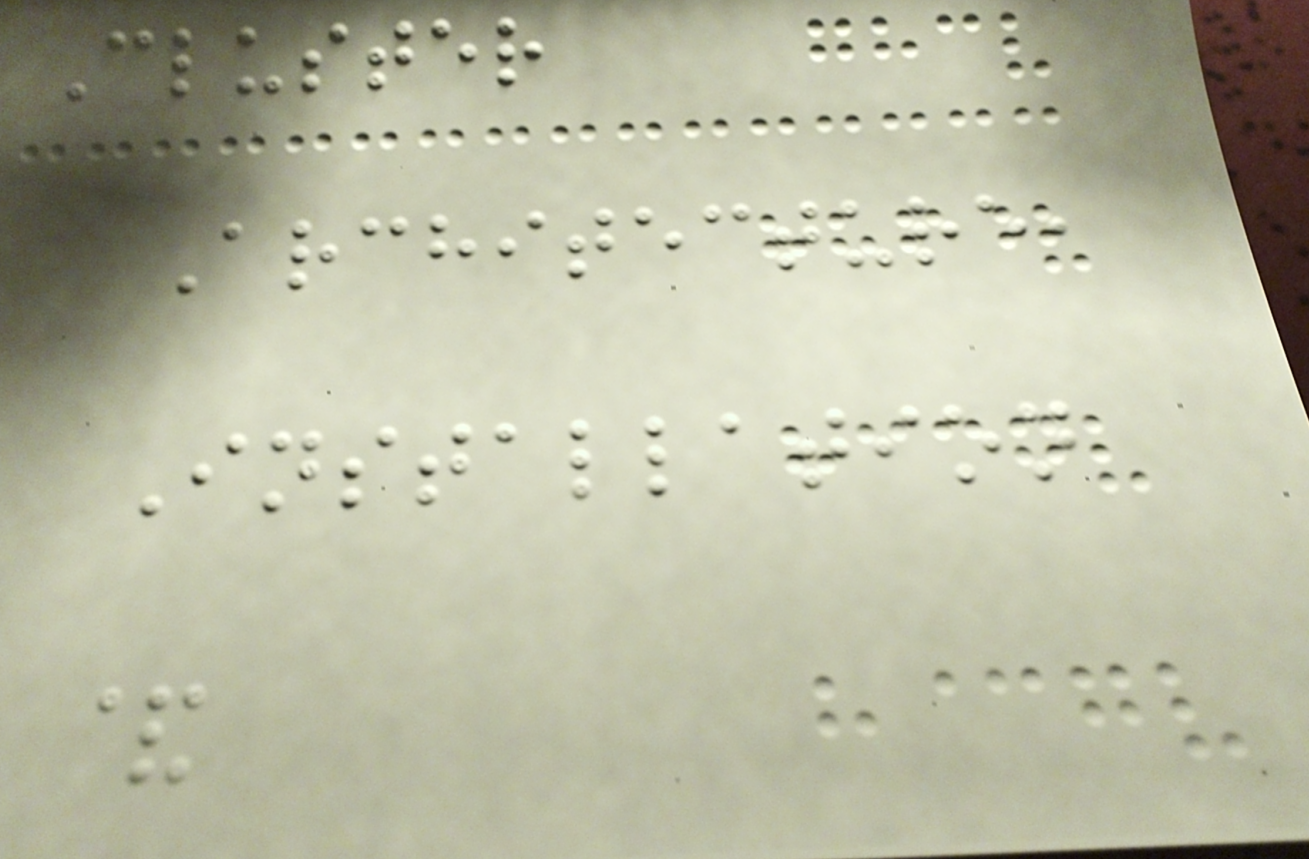Cluster
Architecture,
Installation
&
